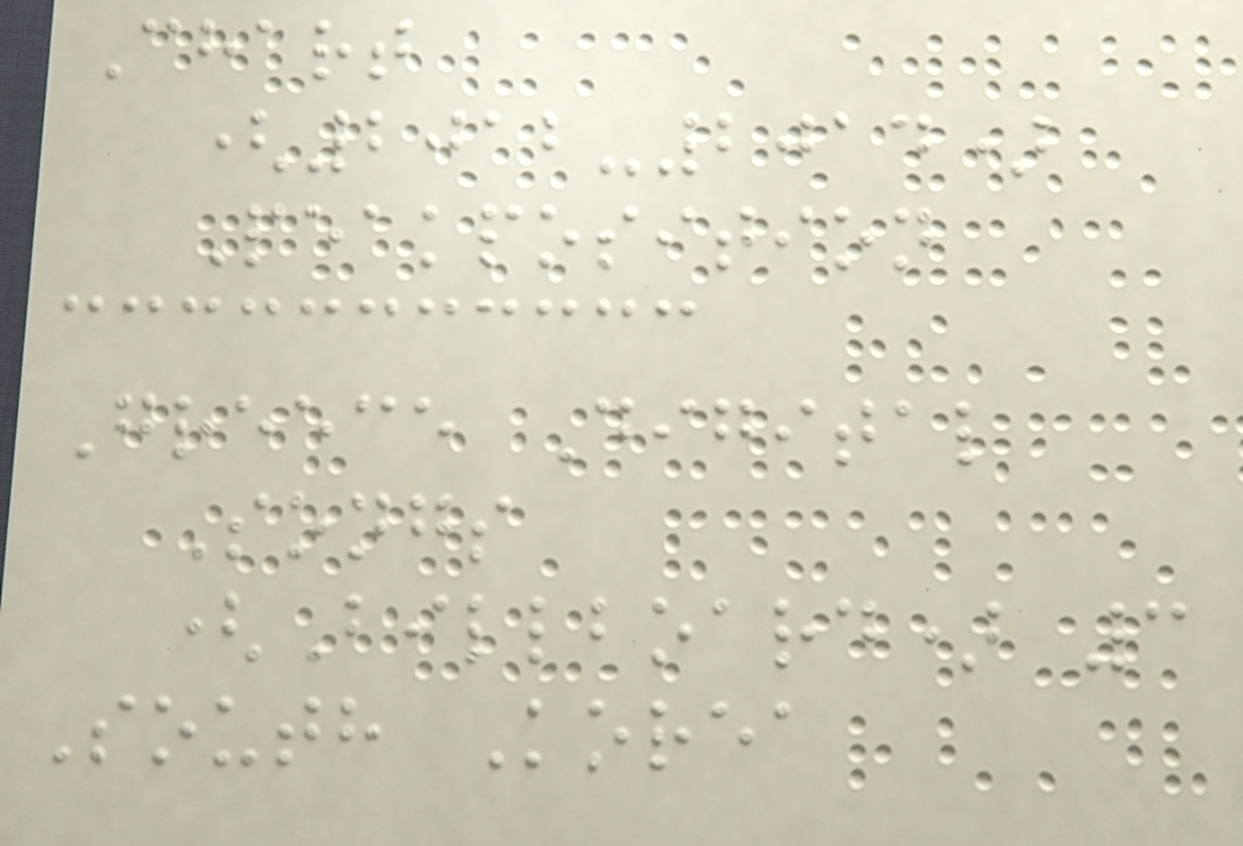Chart
(2012-2014)
Peakposition
Greece Digital
Songs
(Billboard) 3
South Korea
